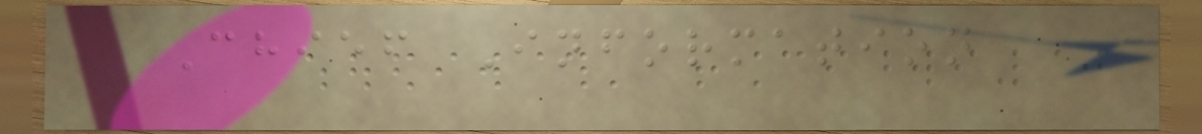Chief Information
